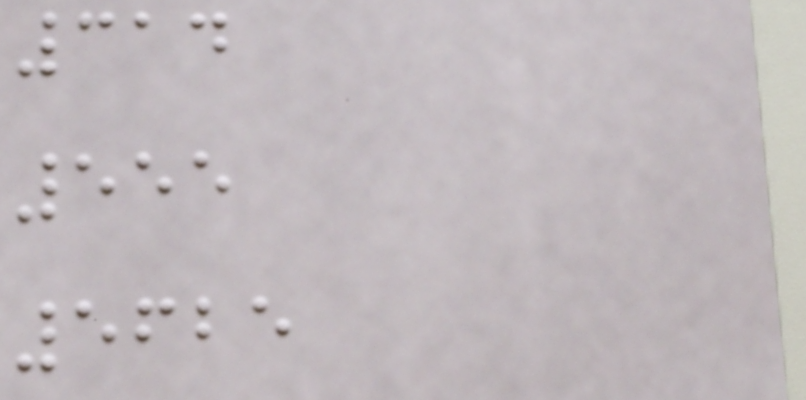314
555
5625
